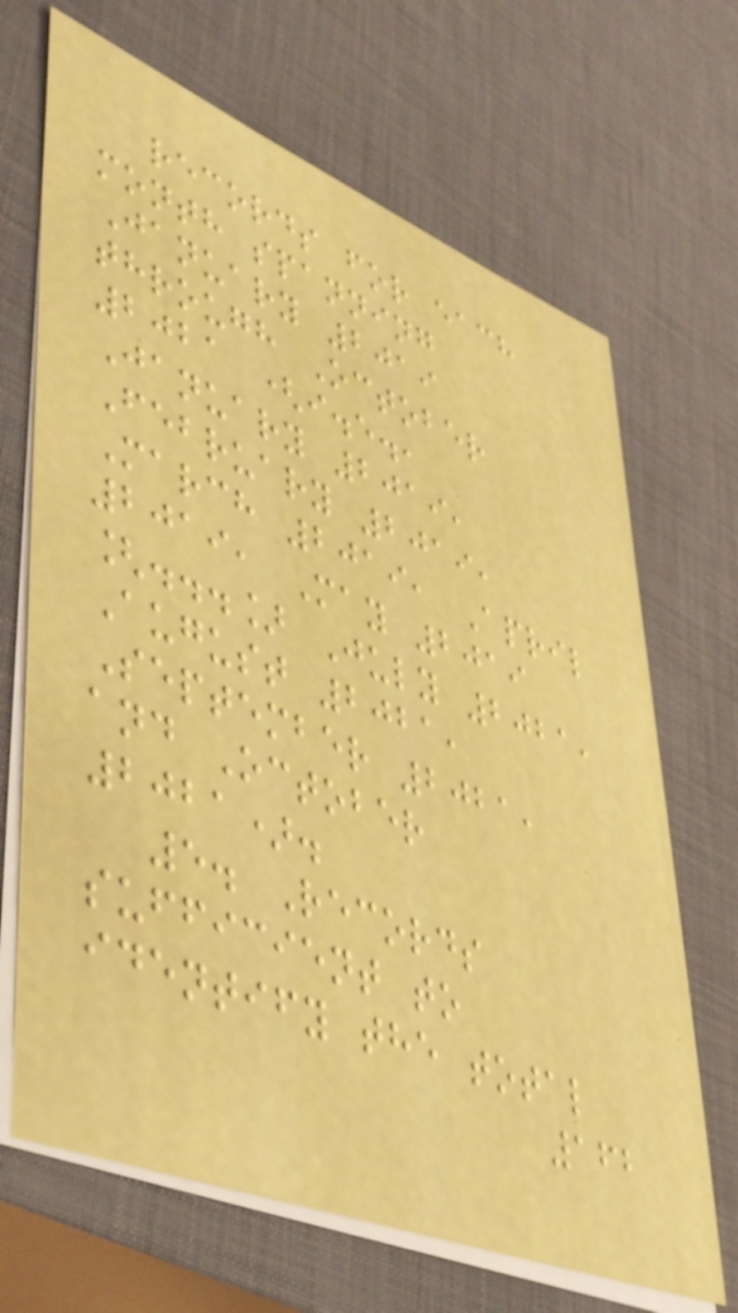records for each
month spanning
January 2019
through October
2021 (i.e.,
January 2019,
February 2019,
March 2019, April
2019, May 2019
[...] July 2021,
August 2021,
September 2021,
and October
2021).
5. Records
sufficient to
identify the total
162
